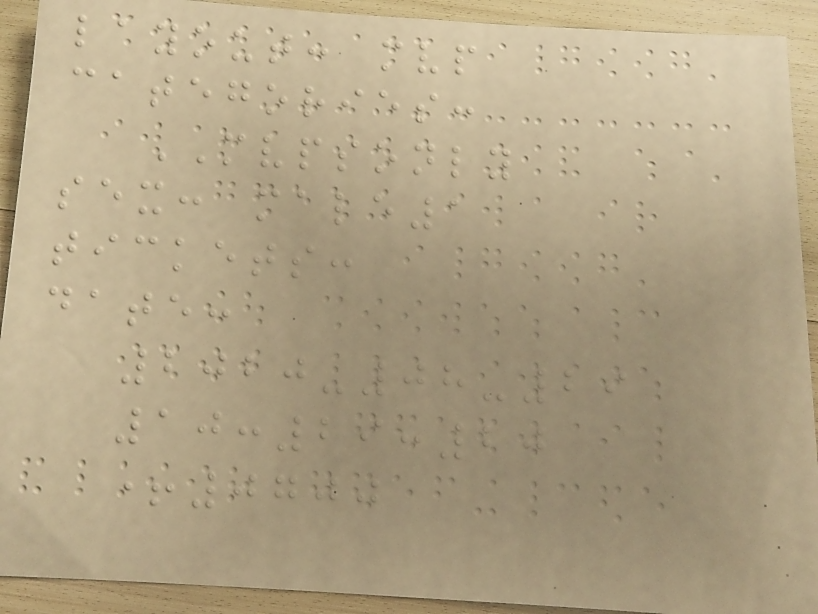layout: mvp
categories:
MVPSONLY
sex: male1
tickets:
date:
2020-08-29
10:29:20
+0700
